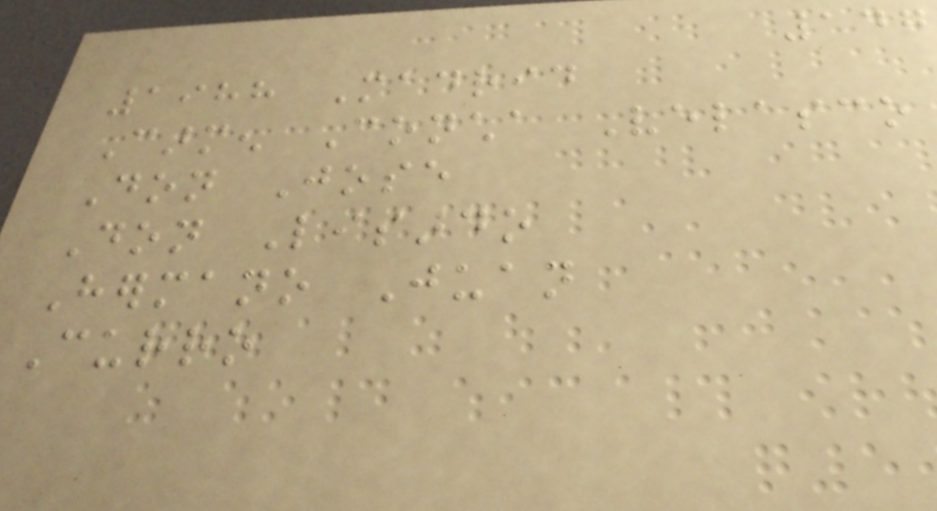147
1988 Madrid
Carmen Concha Velasco
Don Jose
Don Lisardo
Hermano Juan
Curro
